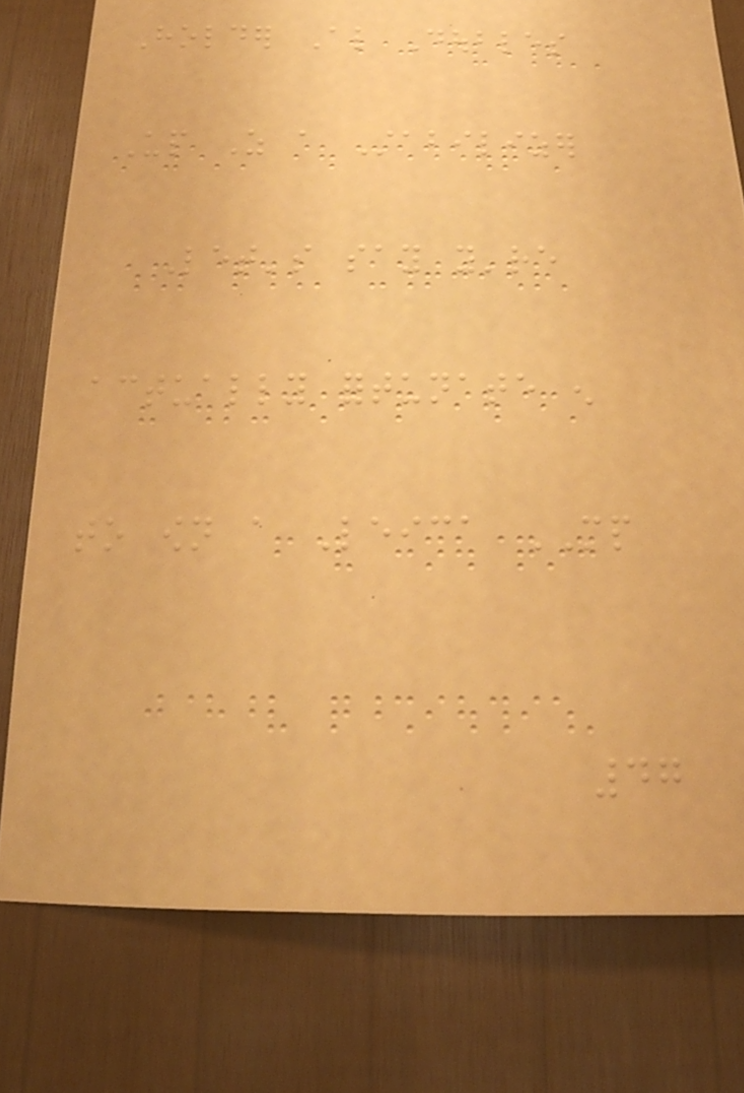Holder Also Doubles
Up As a Stabilizer
Let's say you're
actually fortunate enough
to own a Leica MP
47
